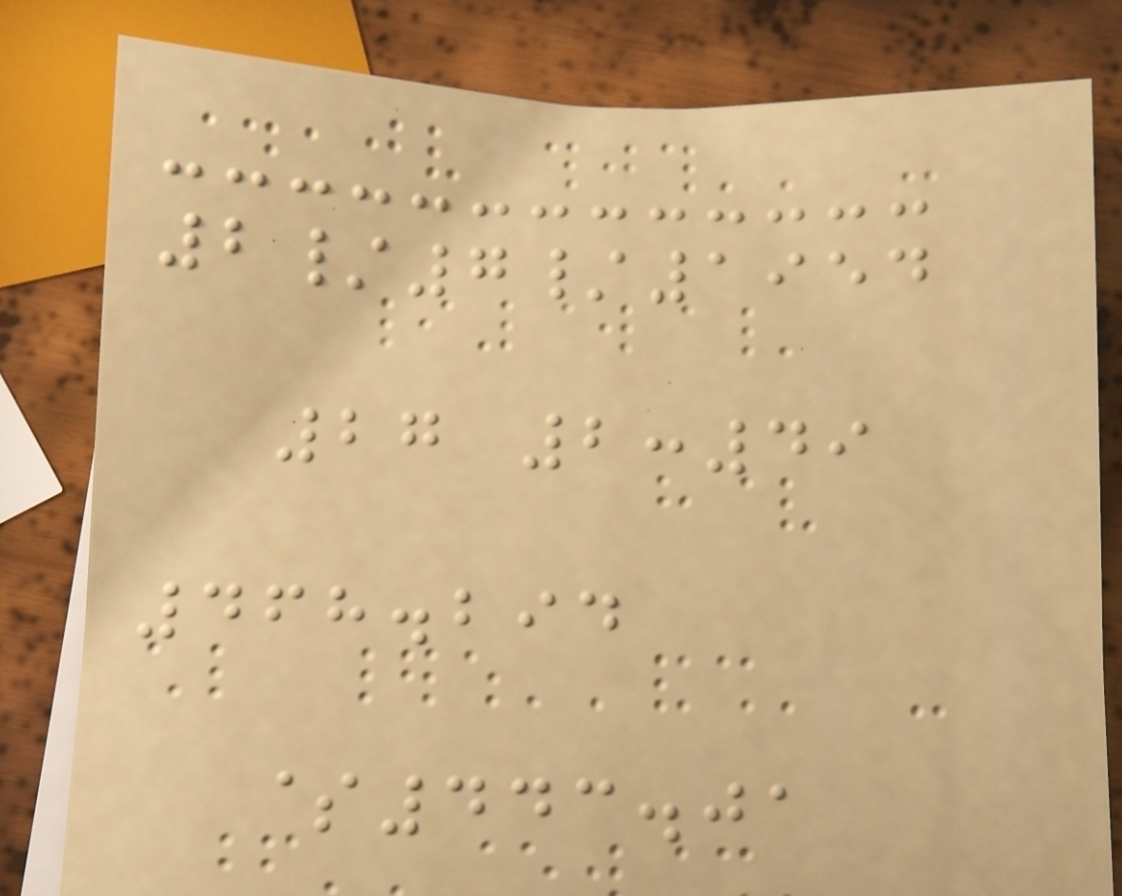2/7/1954
27 2:49
468.294
$443.01
